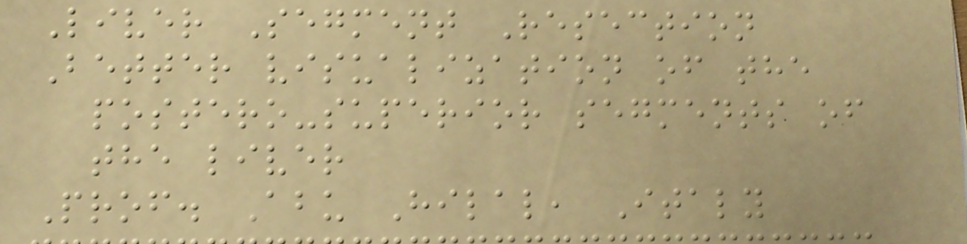Liver Segment Resection
Better visualization of the
postero-superior segments of
the liver
Prof. Abu Hilal, Italy
